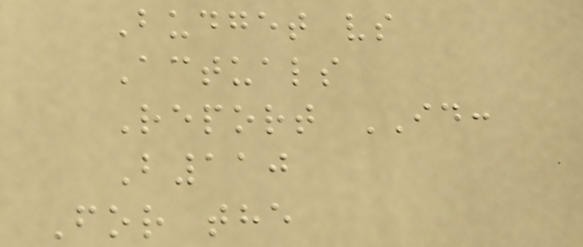Budget vs
Actuals
Report ID:
B110
For the
